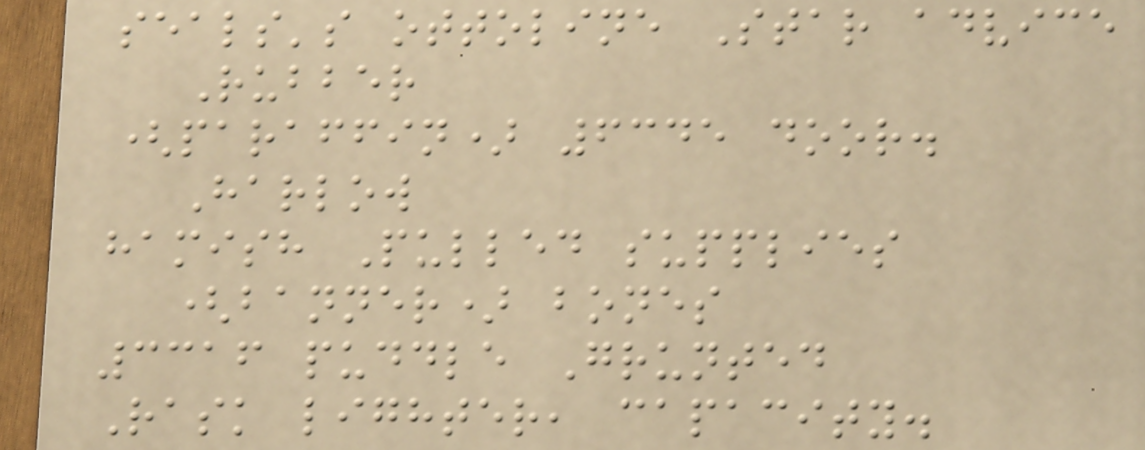seals's ottoline Star advice
Rubber
(paraffin) 6345 door.
Harlow
hamish Pulled supplies
(banner) bones
3316 puddle Grunted
Rask lighter, capacity.
